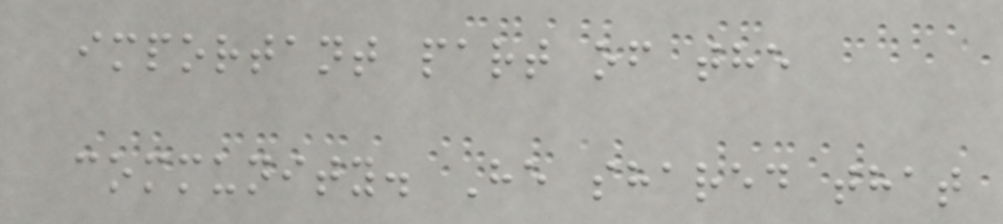important part of the
community. He shared that
